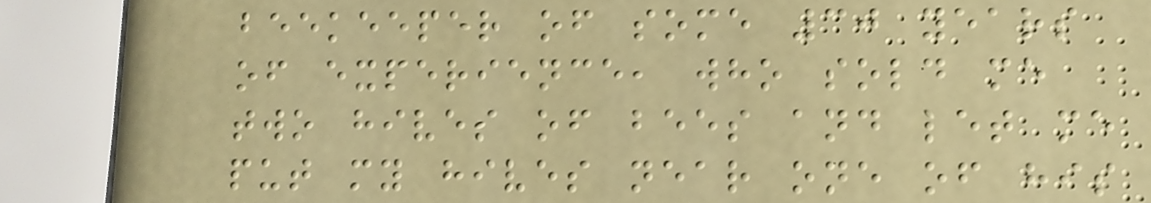beekeeper of some 30 years
of experience, who sold me
two hives of bees and let me
put my hives near one of his
